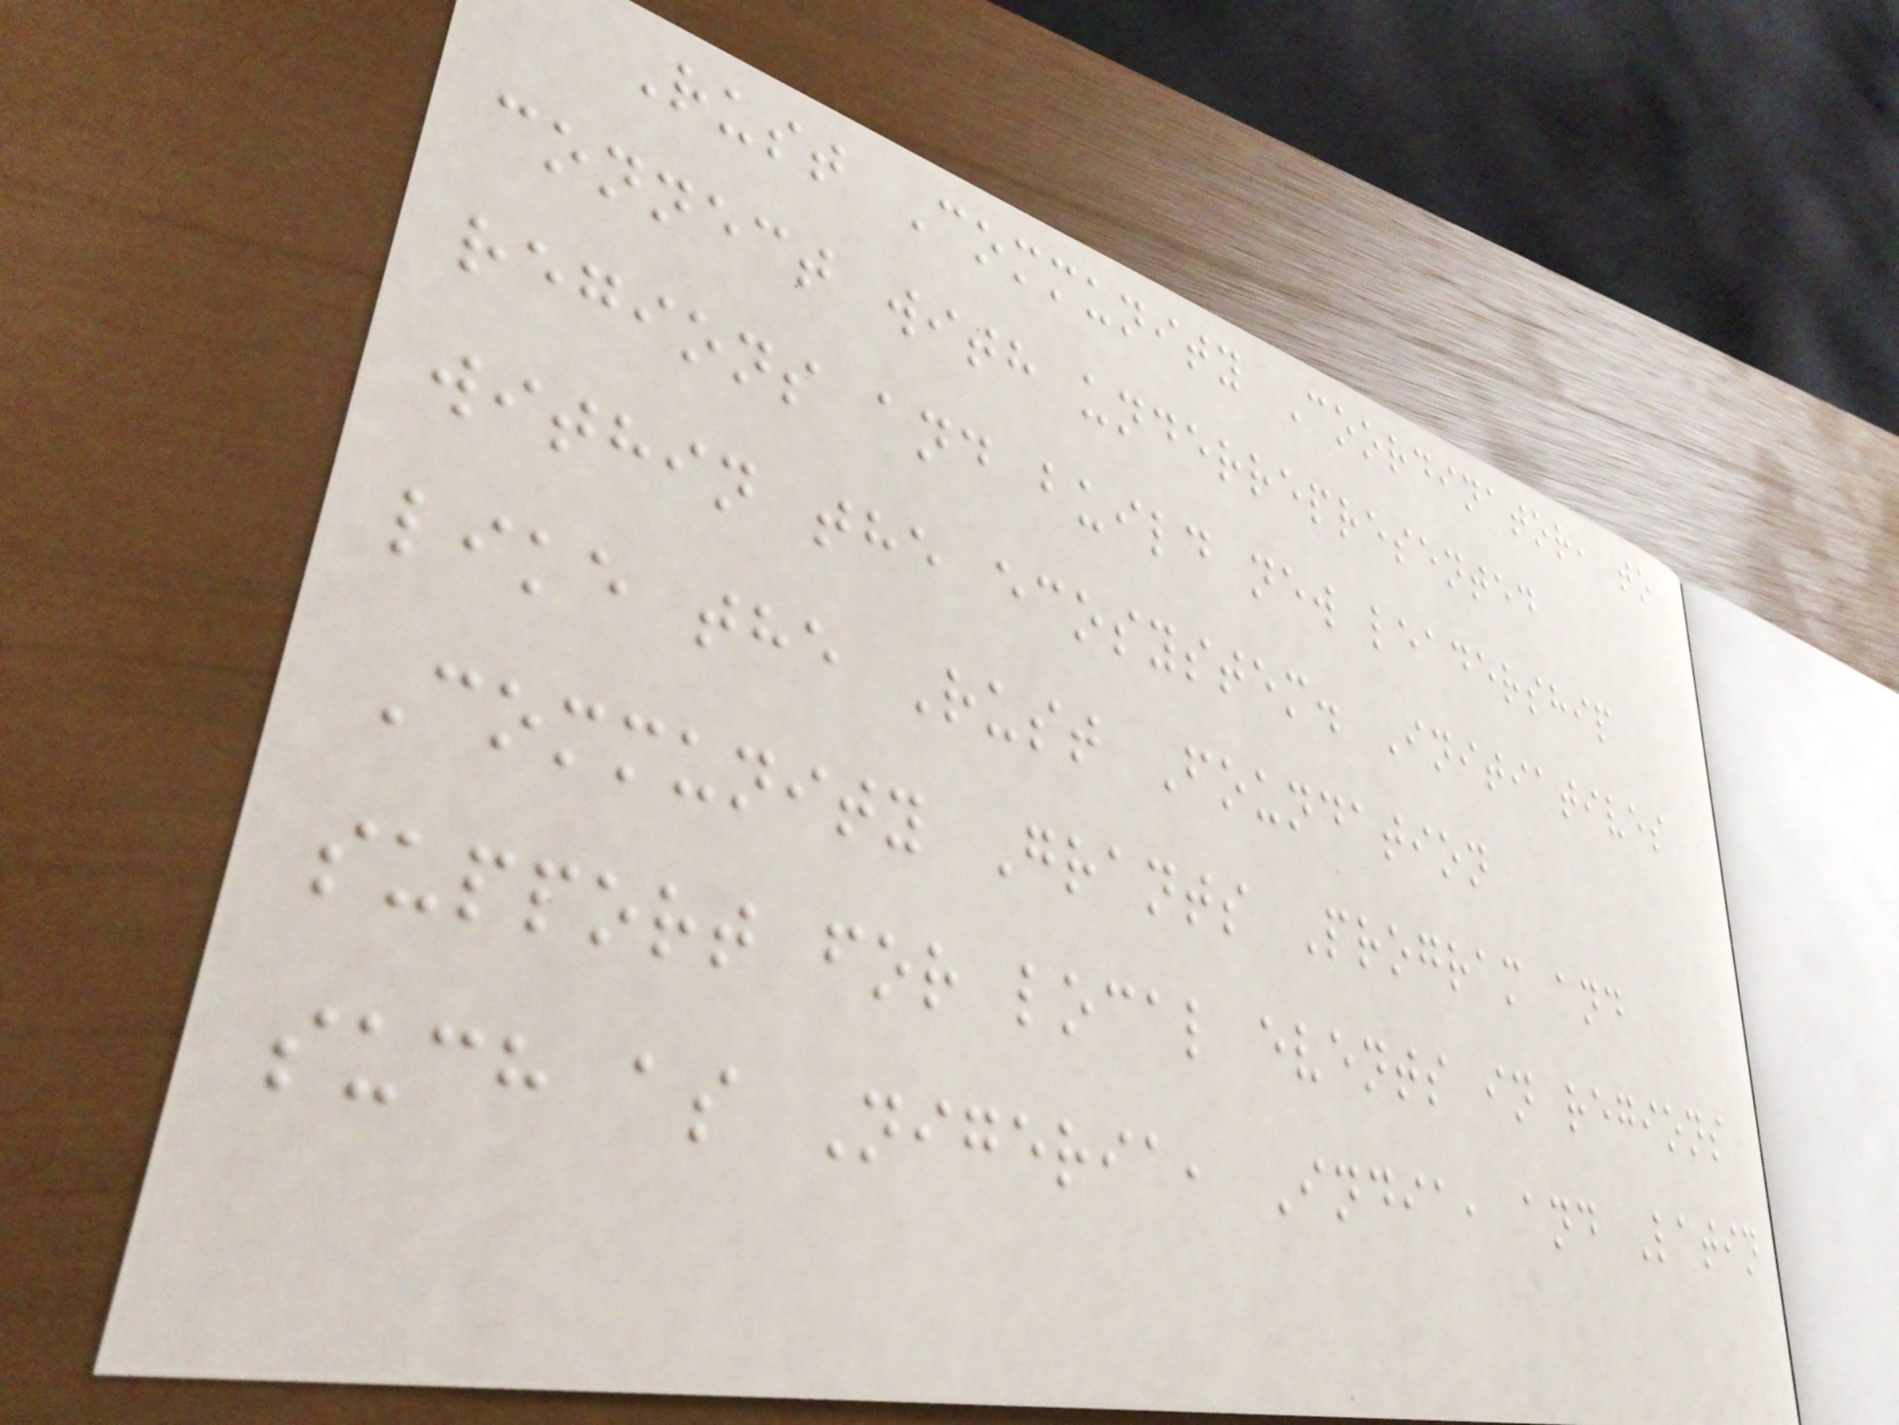Rust Community Coordinator, to
connect with underrepresented
regions and build new leadership
within the ecosystem. Initiatives
like the Rust Foundation
Community Grants Program and
support for local events in regions
such as Nigeria, India, and Latin
